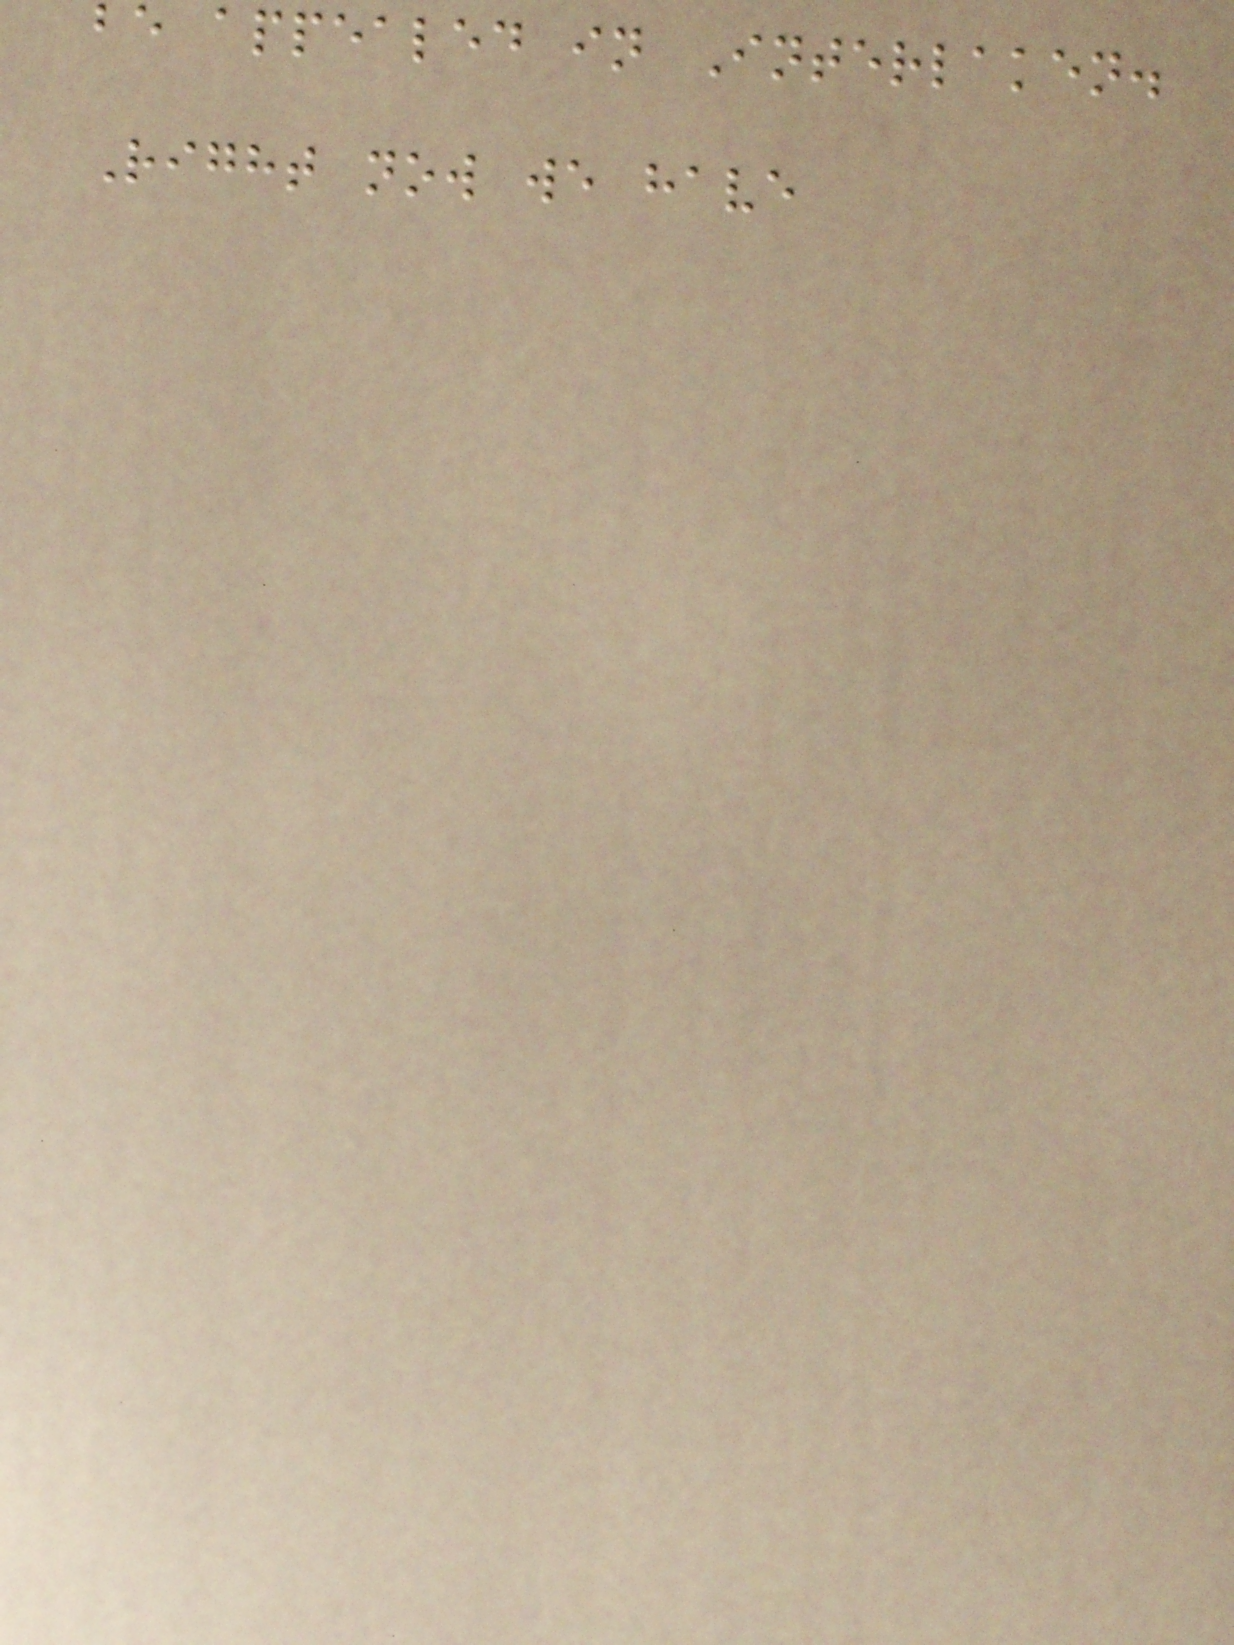be appealed in Interlaken.
Right now we have
